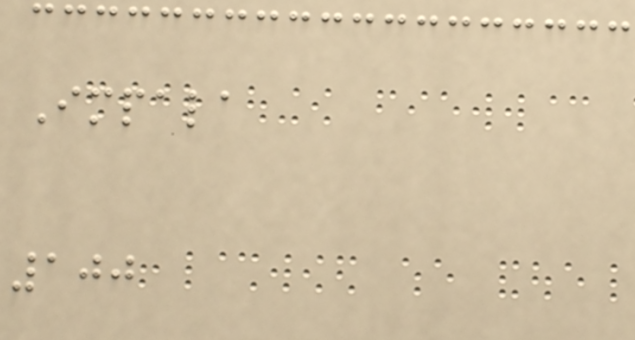Impala
100
